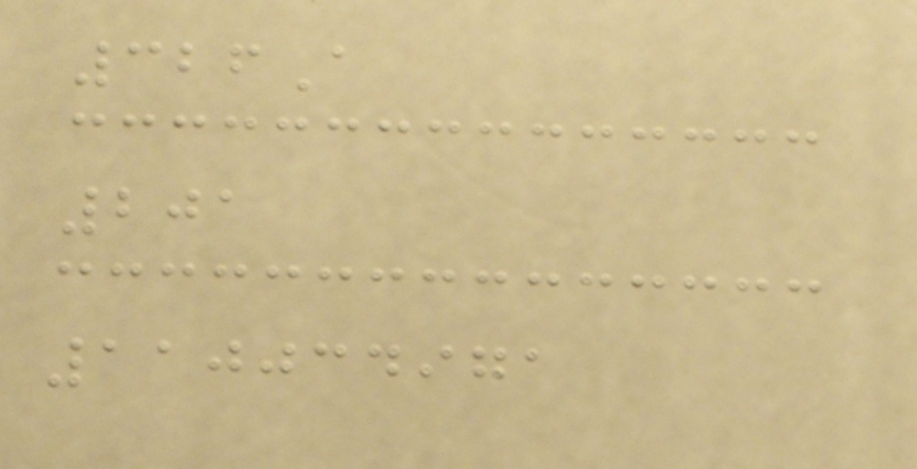326A
201
110034971
